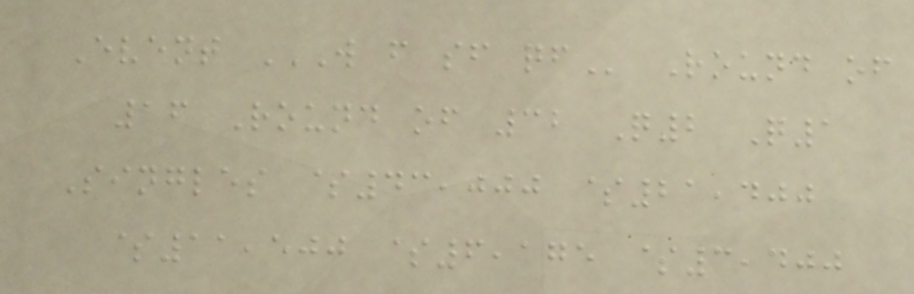Event W F SF QF Round of
16 Round of 32 Q2 Q1
Singles $43,000 $21,400
$11,500 $6,175 $3,400
